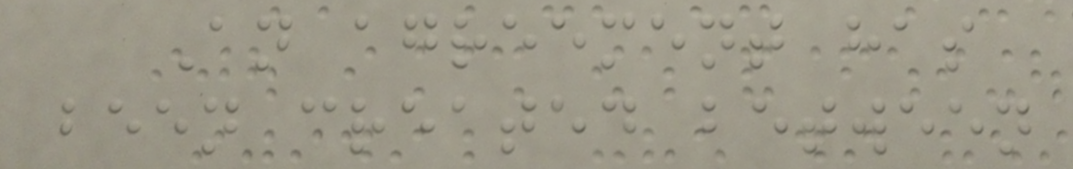An agreement has
been created between
